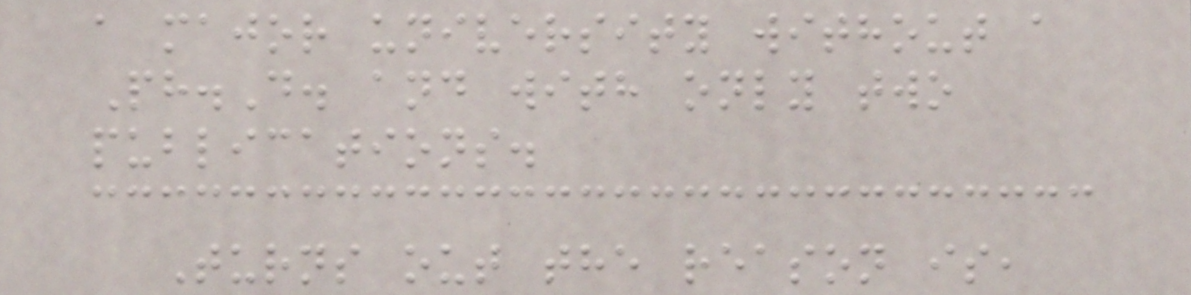a major university without a
Ph.D. and with only two
publications.
Turns out the reason is,
